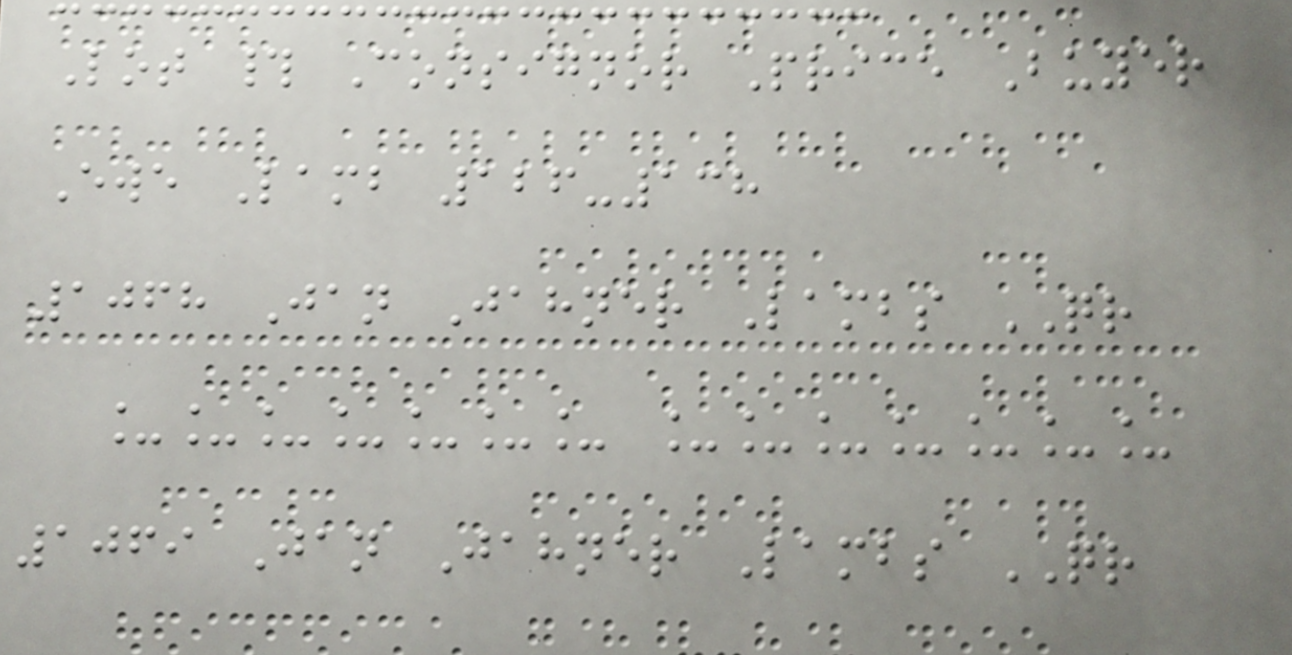Lot # Consignor Price Buyer
Ewe Lamb 126-138
1068 Jan Jahner Lambs QR
_______ _______
1069 Jan Jahner Lambs QR
